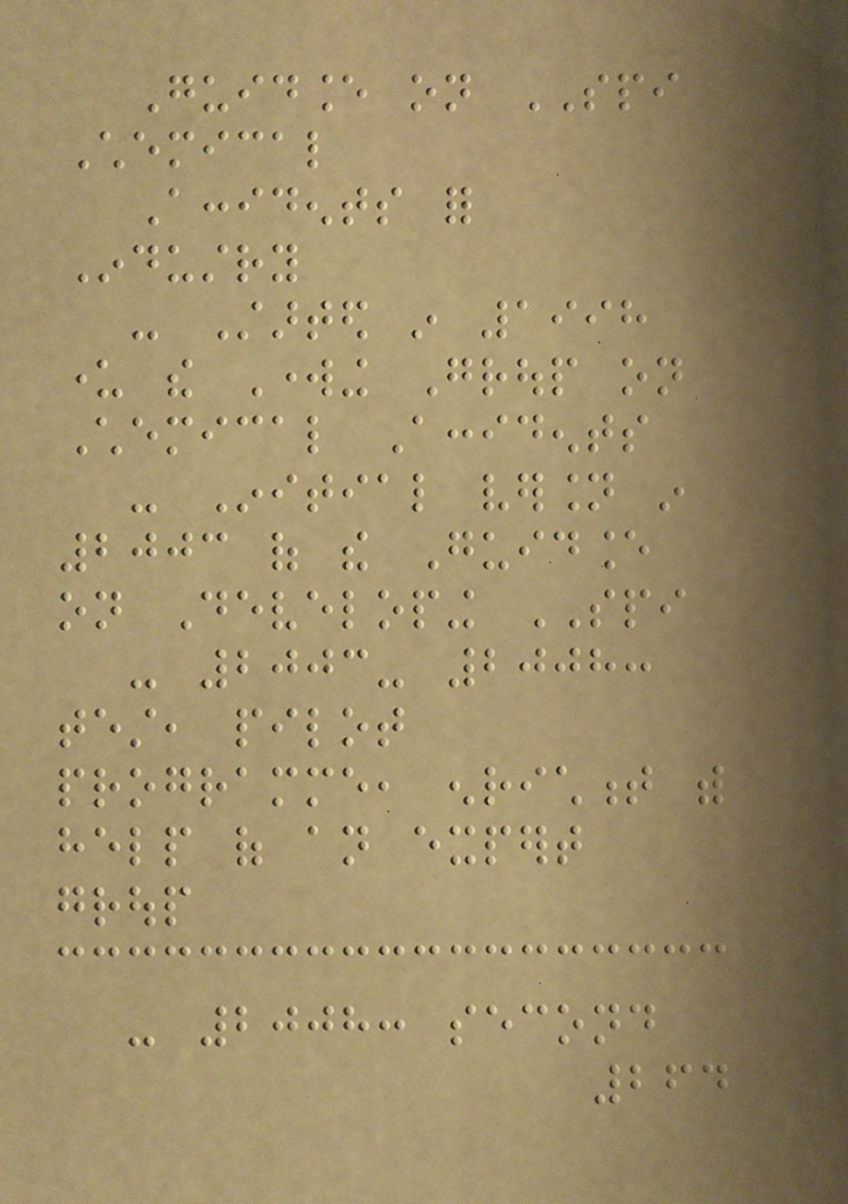Guidance on SPI
Chemical
Accidents for
Industry
- Started in 1998
under the Working Group on
Chemical Accidents
- Initial version in
2003 of the Guidance
on Developing SPI
- 2003- 2008:
test, pilot
programme, enrichment with
help of an expert
group
- 2008: second
264
